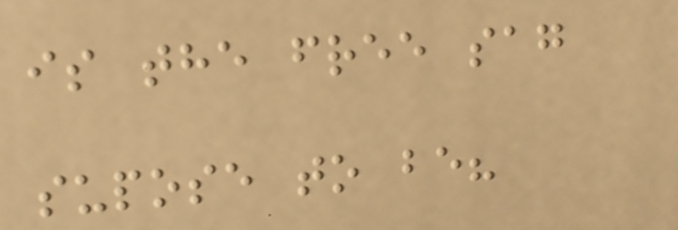is the free sag
supose to be?
